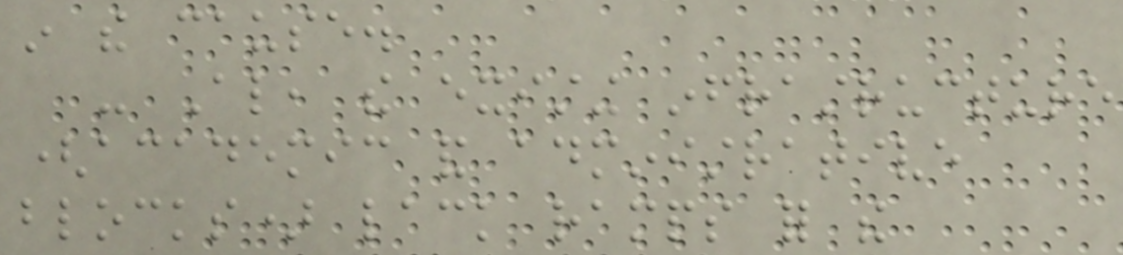in the cause.
- Also, the existing infrastructure
(academic and administrative
blocks) lack ramps for the
